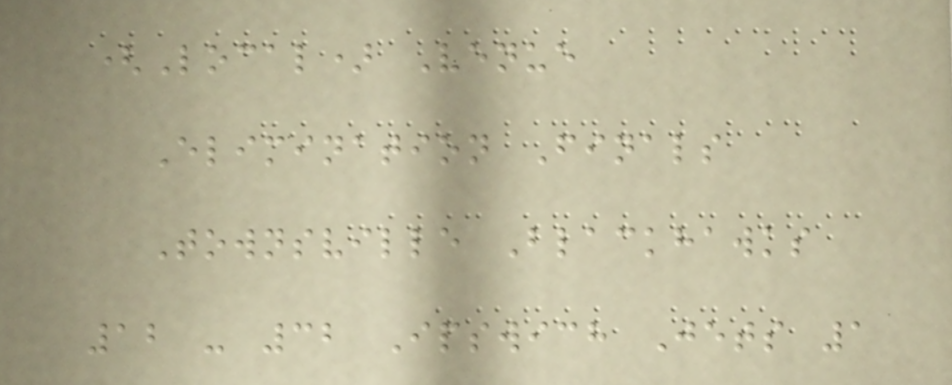(Local) Venue
Elimination Finals
Townsville Blackhawks
12 - 32 Ipswich Jets 1
